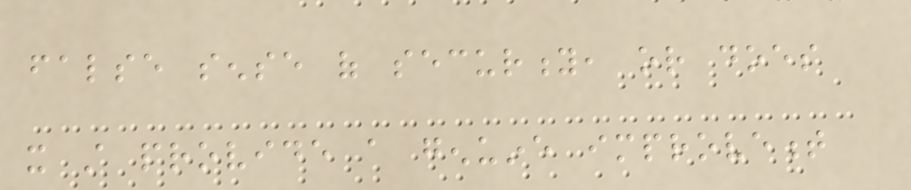false sense of security, or does
it still provide a genuine improvement
